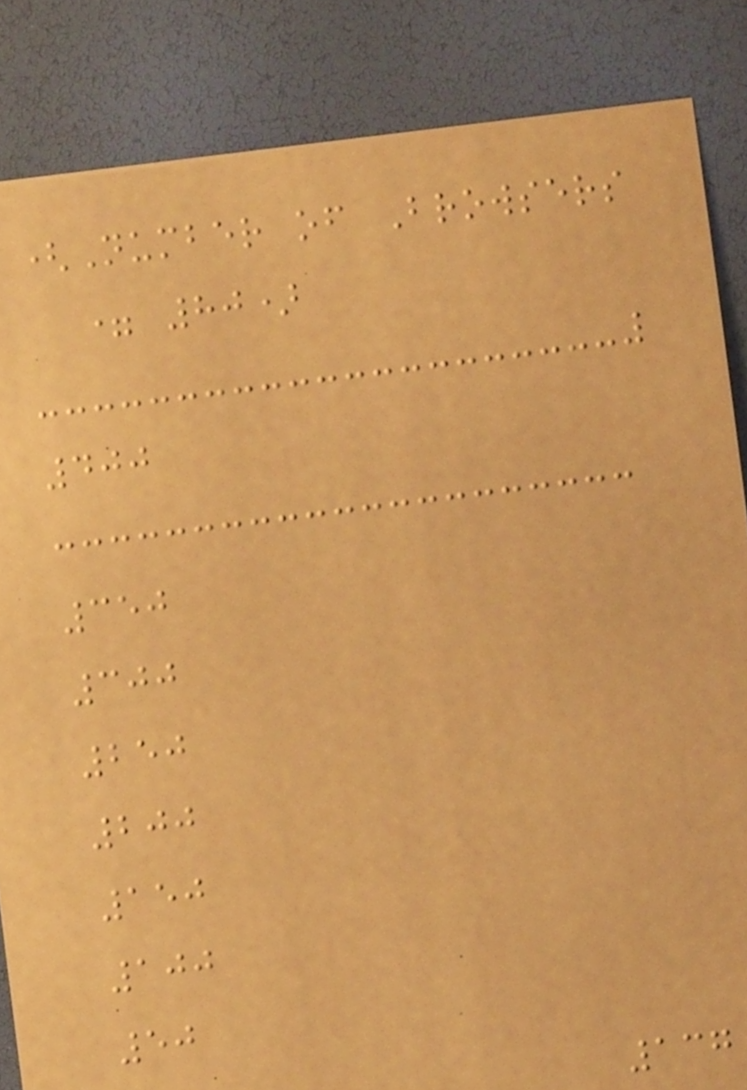(Number of Browsers
= 80)
400
350
300
250
200
150
100
50
137
